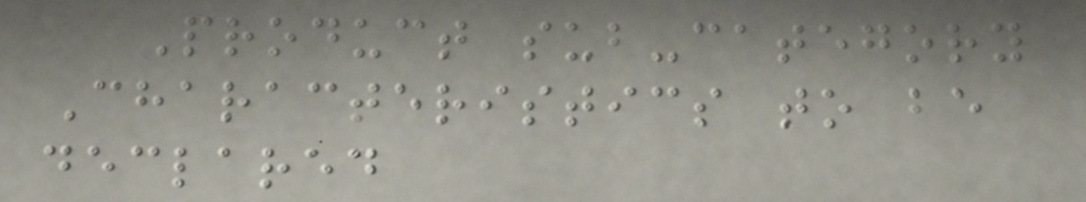Product sub-category
Characteristics to be
declared
